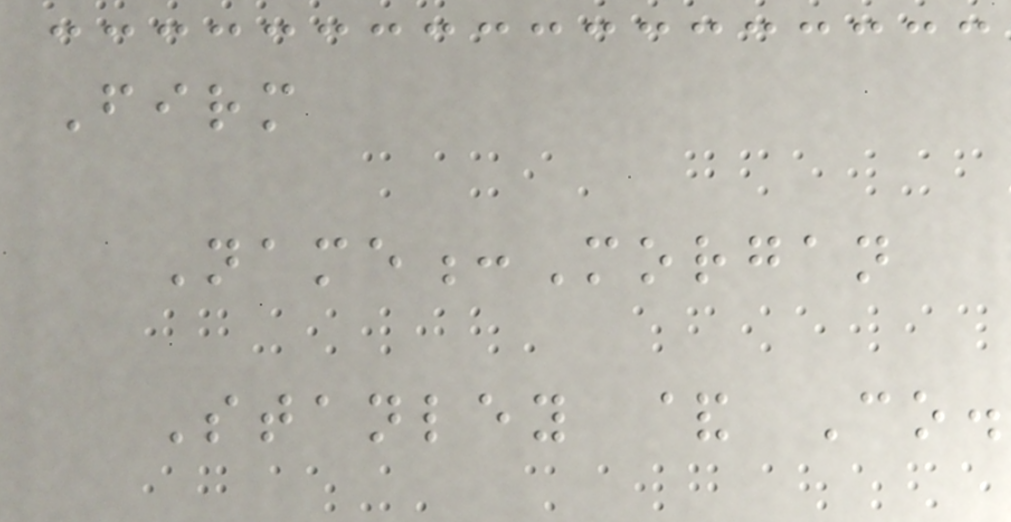Firm
Name:Morgan
Stanley & Co.
